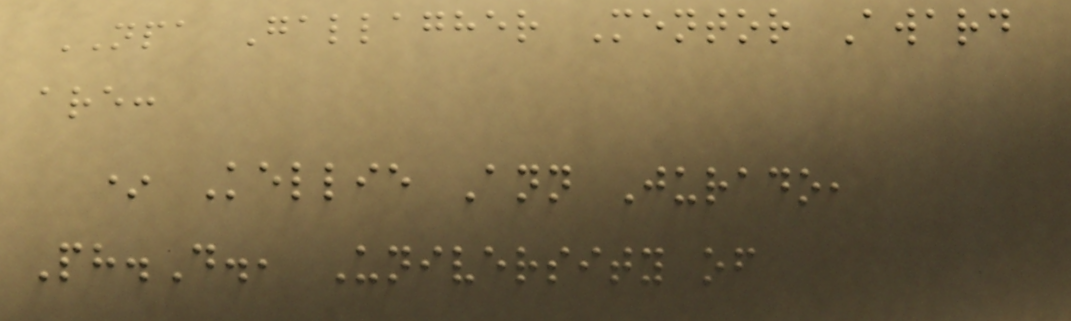NPA Gallagher Mentor Award
are:
* Kellie Ann Jurado,
Ph.D., University of
